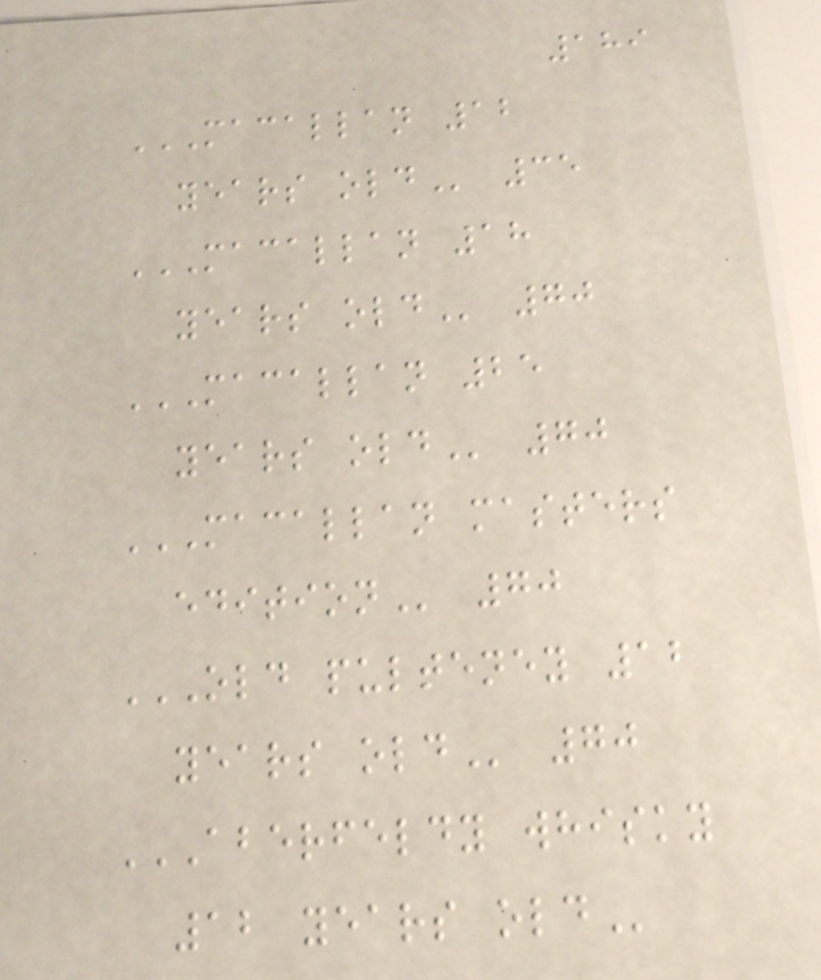189
MACALLAN 12
YEARS OLD 35
MACALLAN 18
YEARS OLD 70
MACALLAN 25
YEARS OLD 70
MACALLAN MASTERS
EDITION 70
OLD PULTENEY 12
YEARS OLD 70
ABERFELDY WHISKY
12 YEARS OLD
